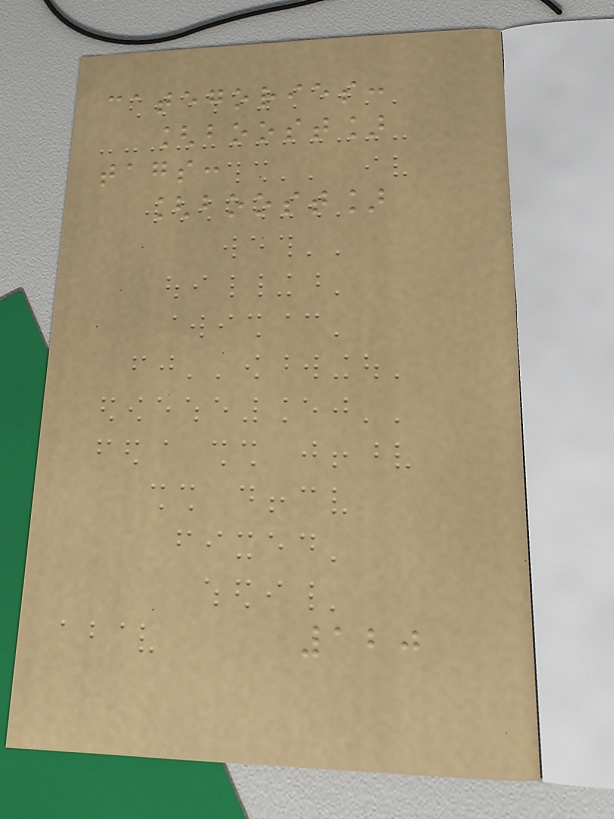categories:
[boost]
tags:
[boost]
120
